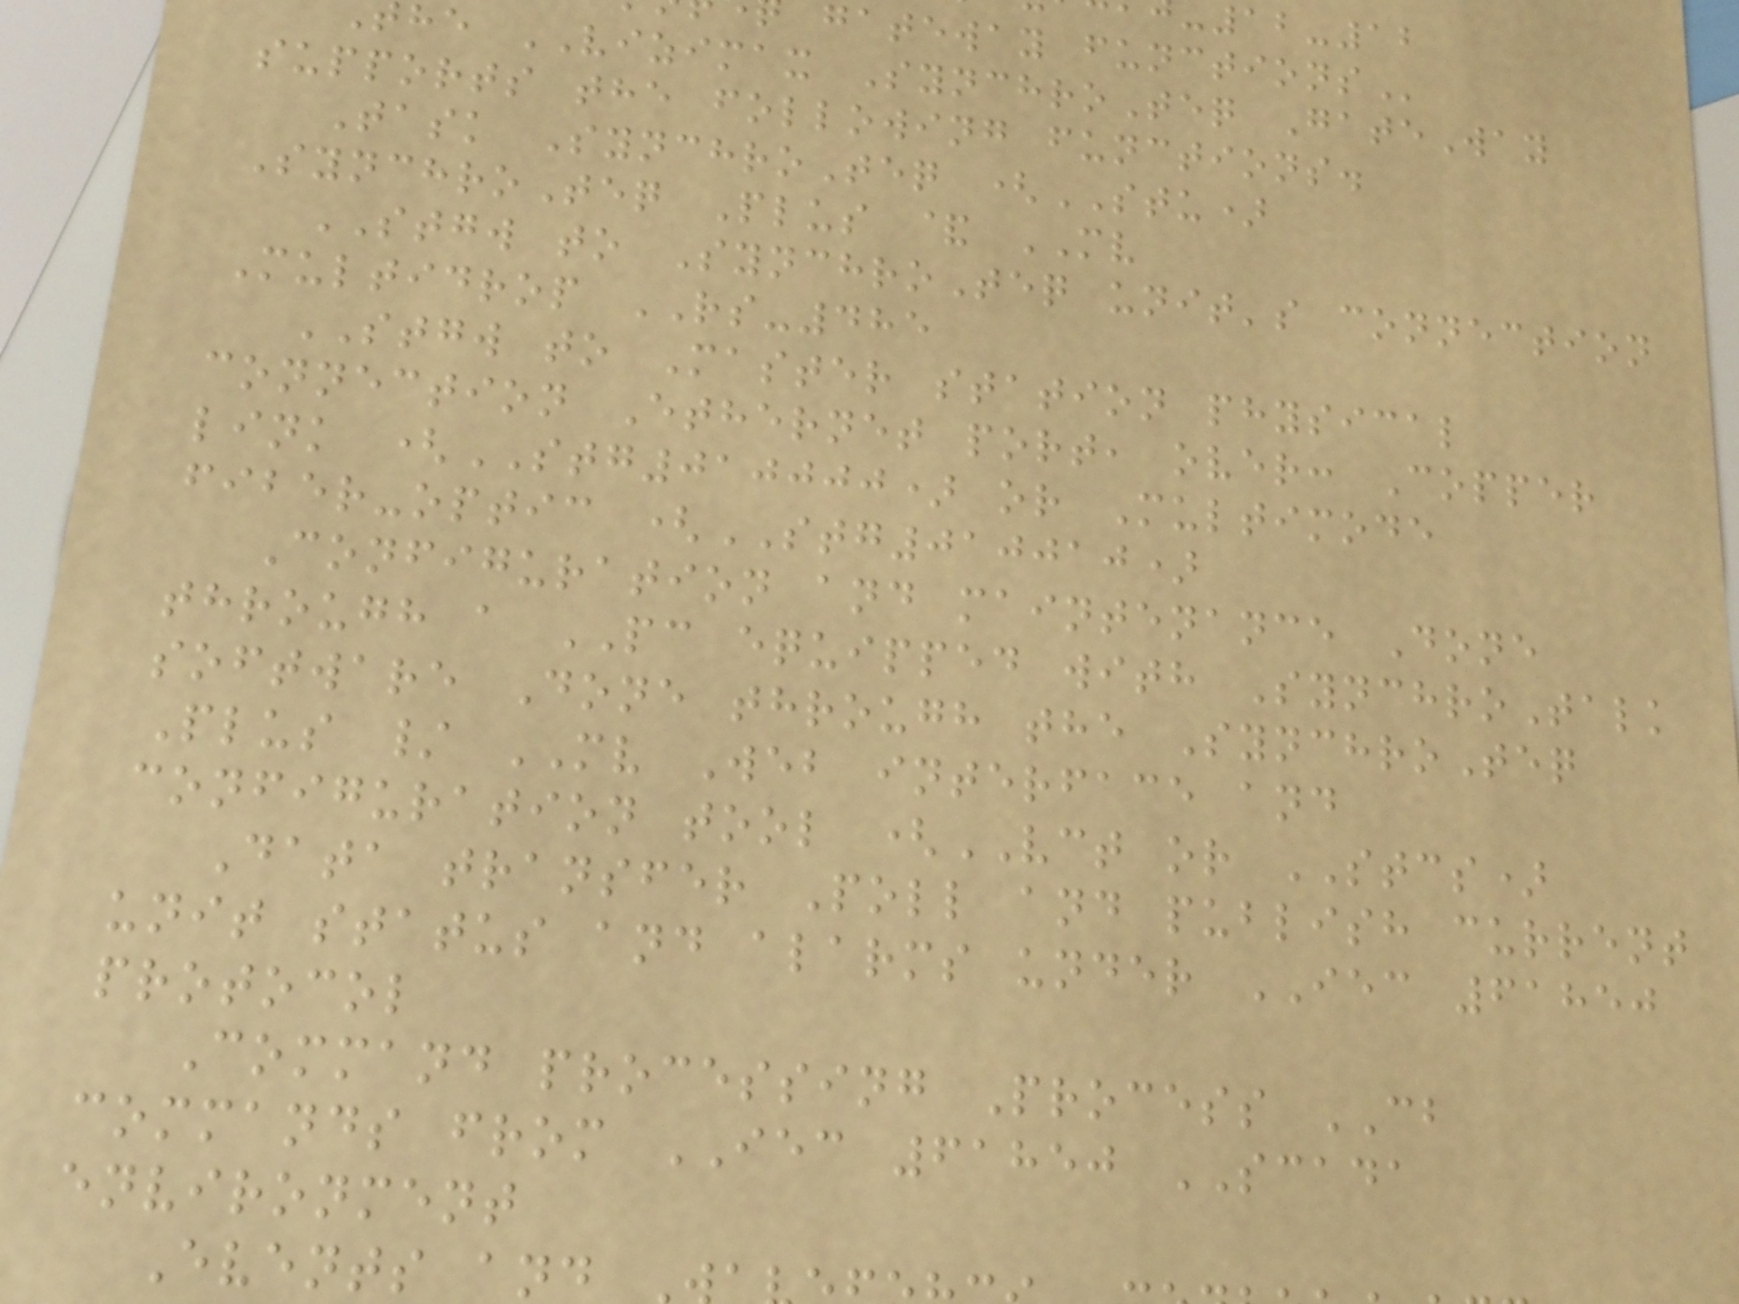he VIZIMAX SynchroTeq GateWay
supports the following functions.
Task SynchroTeq (STU)
SynchroTeq Plus & MV
STGW to SynchroTeq unit's connection
Multidrop RS-485
STGW to Master station physical
connection Ethernet port, over: Copper
link (STG010000) or Multimode
fiber-optic (STG010010)
Configuration and maintenance Done
through a PC equipped with SynchroTalk
software Done through the SynchroTeq
Plus / MV Web interface and
configuration tool (VCT or STCS)
Data transfer Poll and publish current
unit status and alarms under IEC 61850
protocol
Command processing Process CB
commands from IEC 61850 SCADA
environment
Events and
